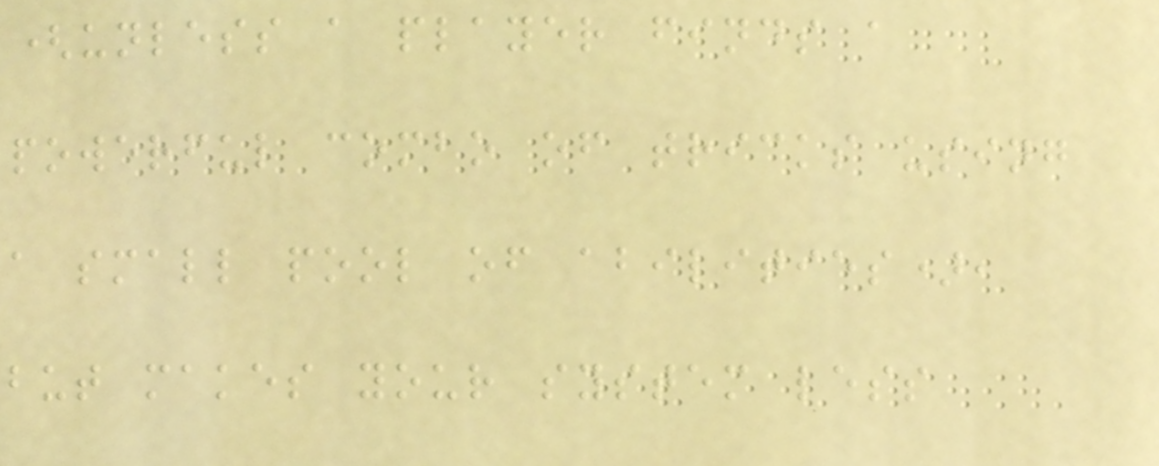(unless a player finds a
powerful combo of tricks using
a small pool of abilities),
but makes your system less
